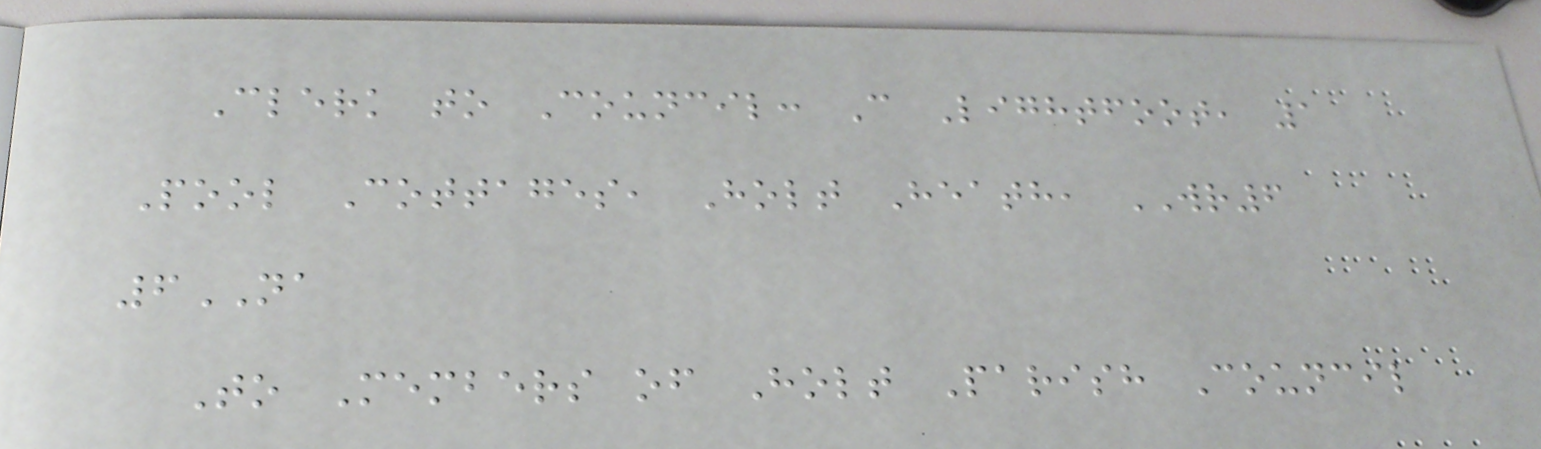Clerk to Council: C Lightfoot, 1
Pool Cottages, Holt Heath, WR6
6NA
To Members of Holt Parish Council
